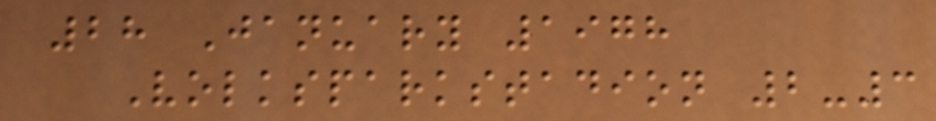28 January 1978
Volksparkstadion 2-3
